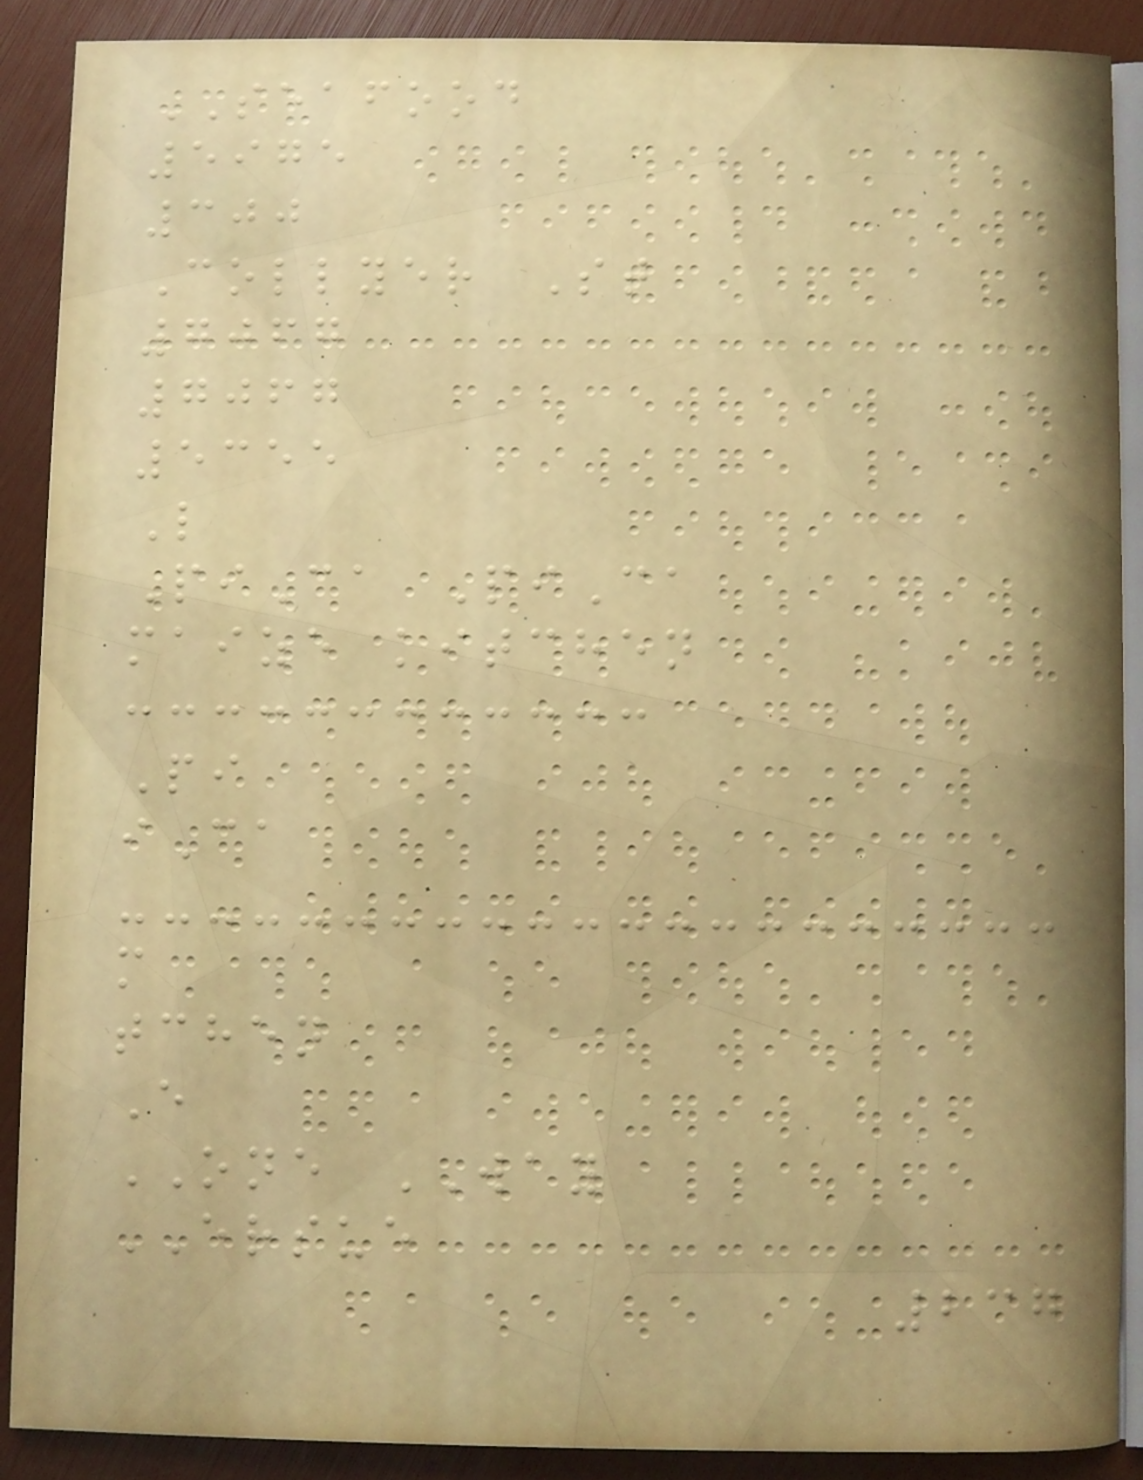SEAFOOD
5975
300
Collyer St
7067
7067
5355
L
PiCa PiCa
maize kitchen
Pi
iCa
m
tchen
E
ONE WAY
ERSUE
237
